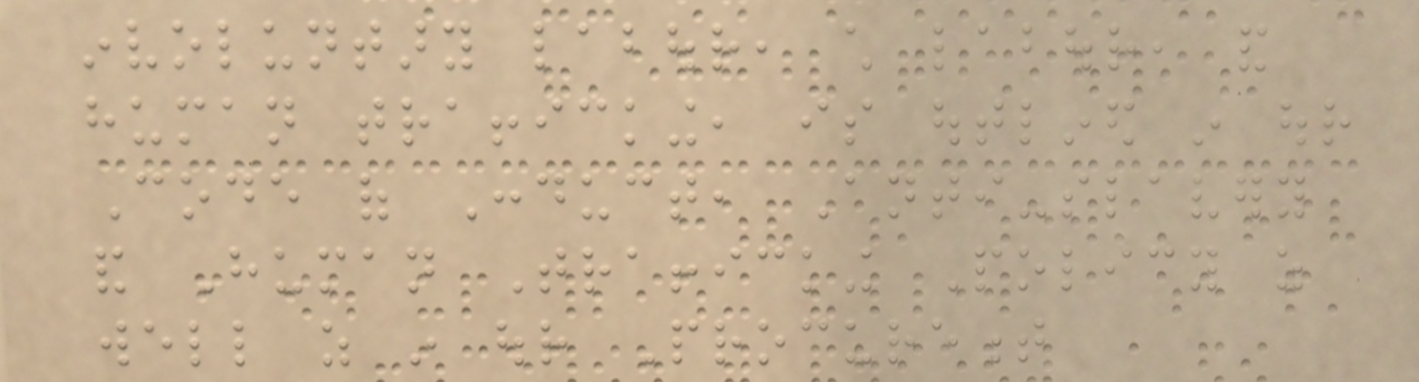involuntary labour, child labour, and
human trafficking, is outlined in our
Code of Conduct, Anti-slavery
and Human Trafficking Policy as
well as in our Procurement
